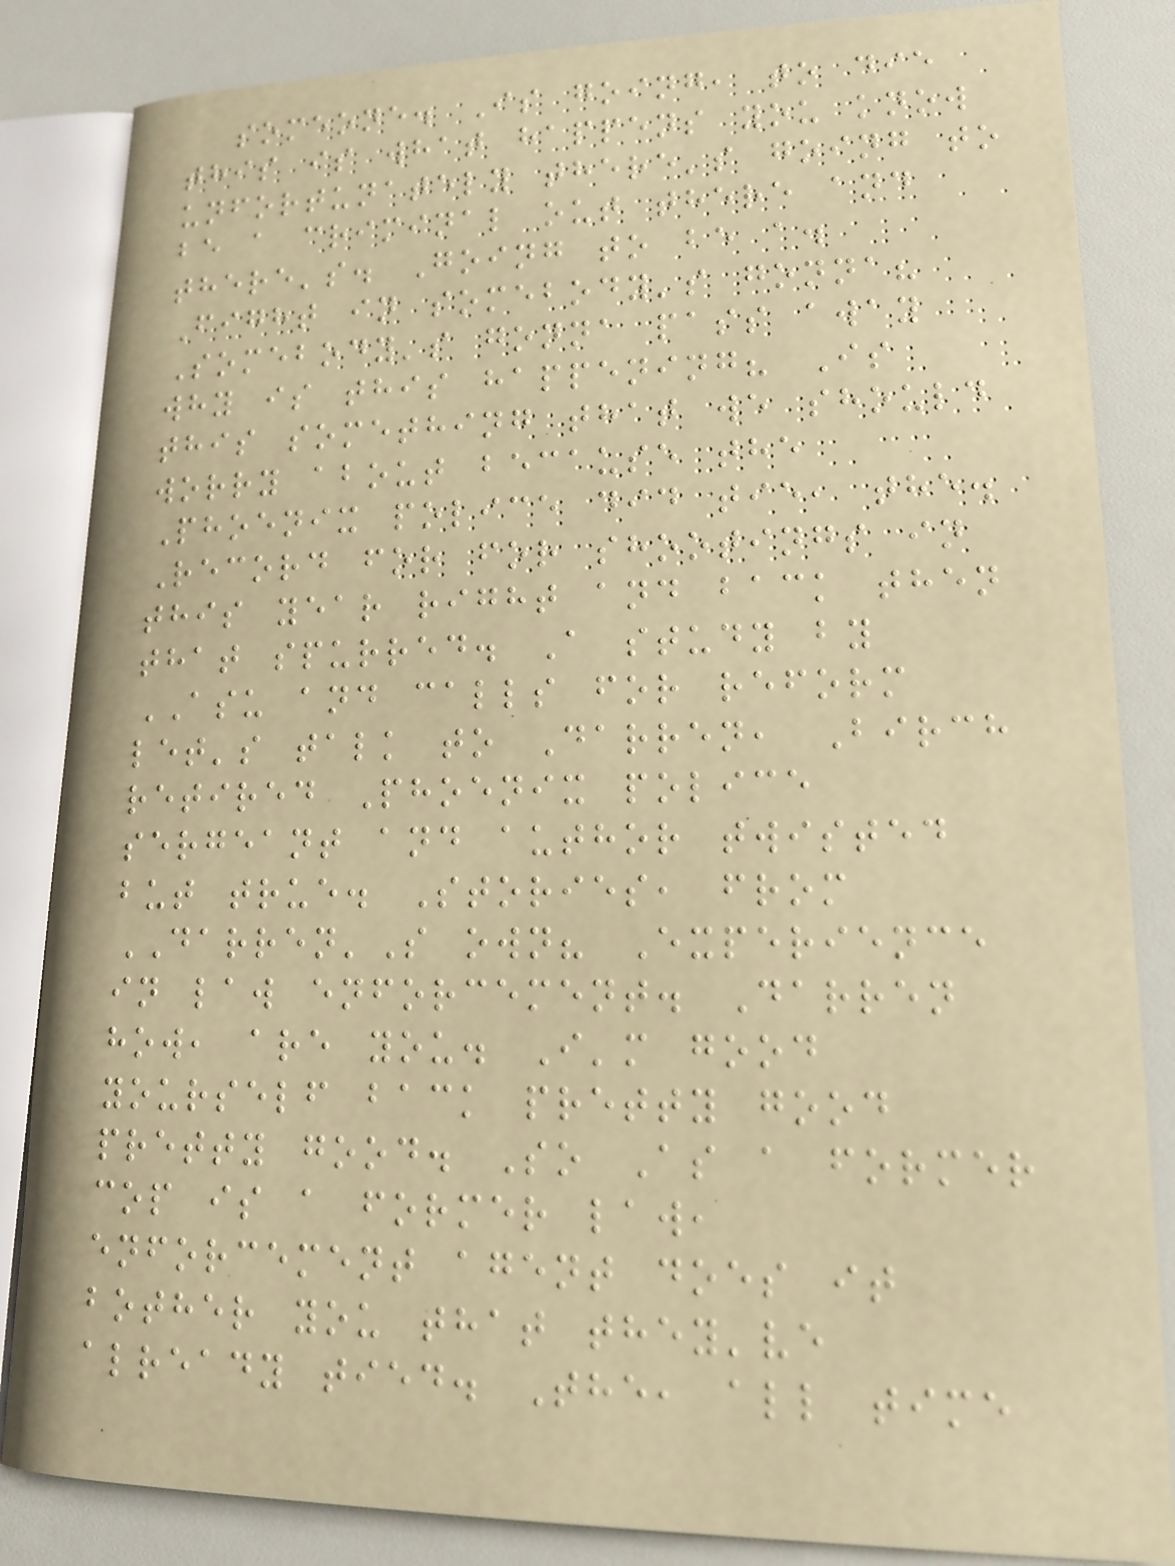someone. Is going, to die
this is what happens you know
unfortunately there's going to
be a criminal out there and
there's. Going to be a.
Fight in somebody's gonna?
Somebody's gonna pass away
why is this happening? Is
this something that we should
worry about because the
Phoenix police did tie, the.
Record for for shootings in
this year right and back then
that spurred. A study by
ASU and calls for reform
let's talk to Darren, Birch
retired Phoenix police
sergeant and author twisted
but true. Stories, from
DARREN'S own? Experience
in law enforcement. Darren
how, are you. I'm good
yourself back pretty good
pretty good. So As a former
cop is a former law,
enforcement agent does it
bother you that they've
already tied. The, all time
